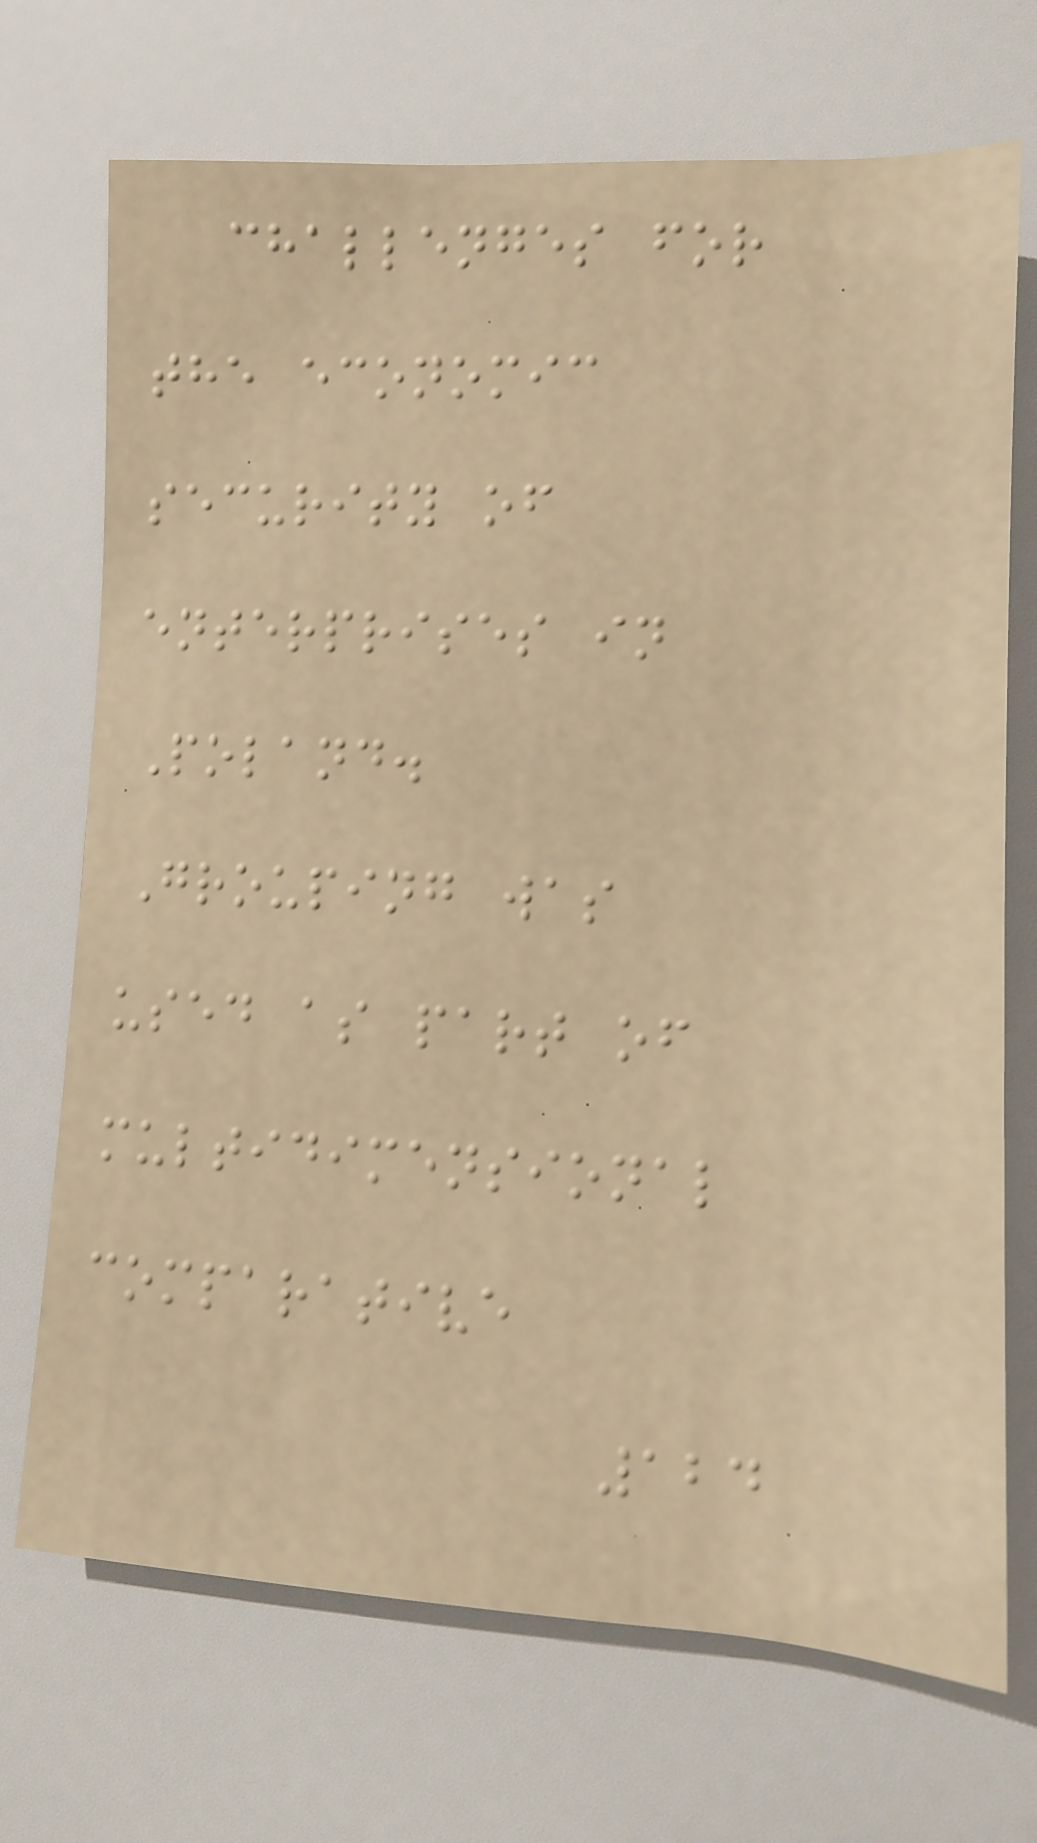challenges for
the economic
security of
enterprises in
Poland.
Grouping was
used as part of
multidimensional
comparative
124
